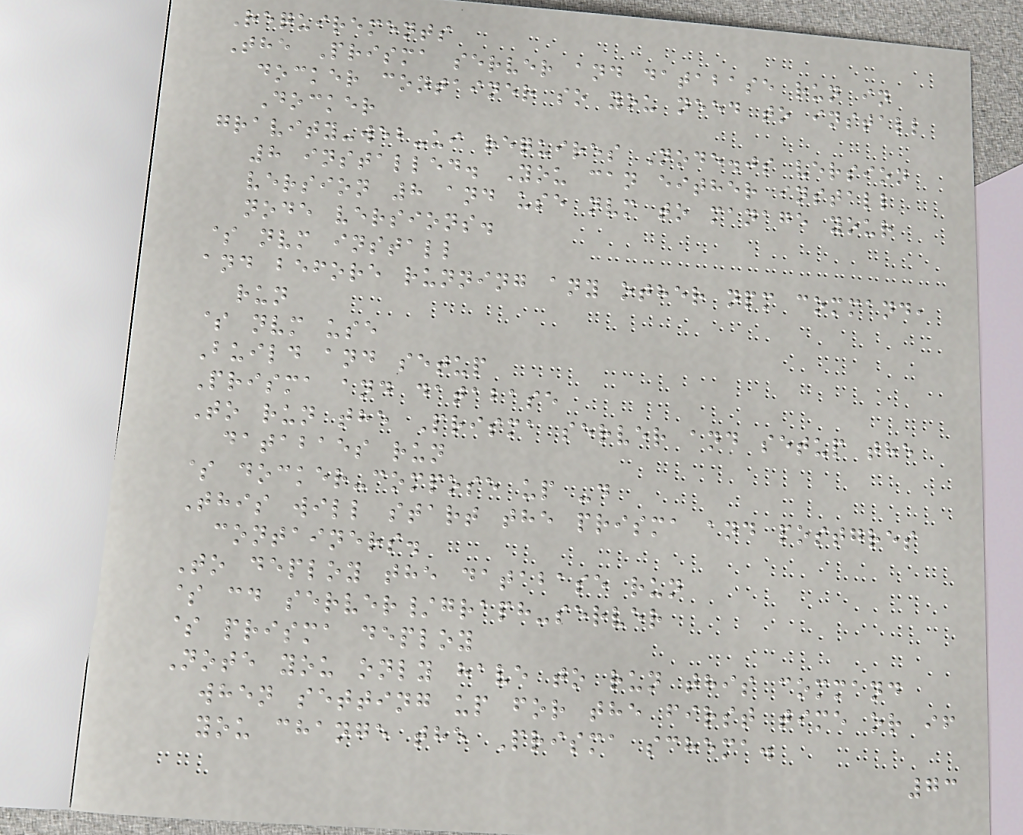Requirements
The Prisma server and database run in
docker container so you need to install
Docker
gravity-web-ui requires Node.js version
8 installed. You can either install
version 8 and use nvm to manage your
node versions.
$ nvm install
and before running any other npm command,
run
$ nvm use
Build and setup
Prisma and database
To run the Prisma server and setup the
databaes run
$ docker-compose up -d
This will start the prisma and postgres
containers.
To deploy the database run
$ cd server/graph-server
$ prisma deploy
Note you only have to run this command
when setting up for the first time or if
you change the Prisma schema.
73
